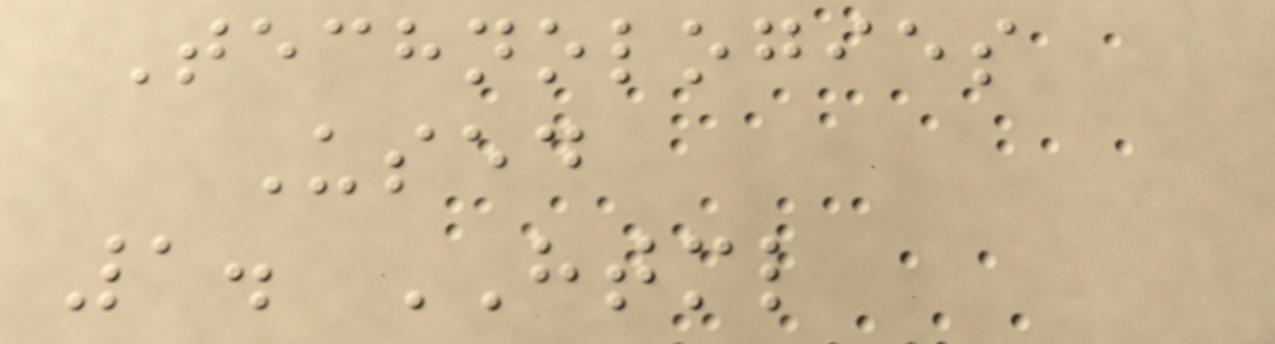Technologies
Used
1. HTML
